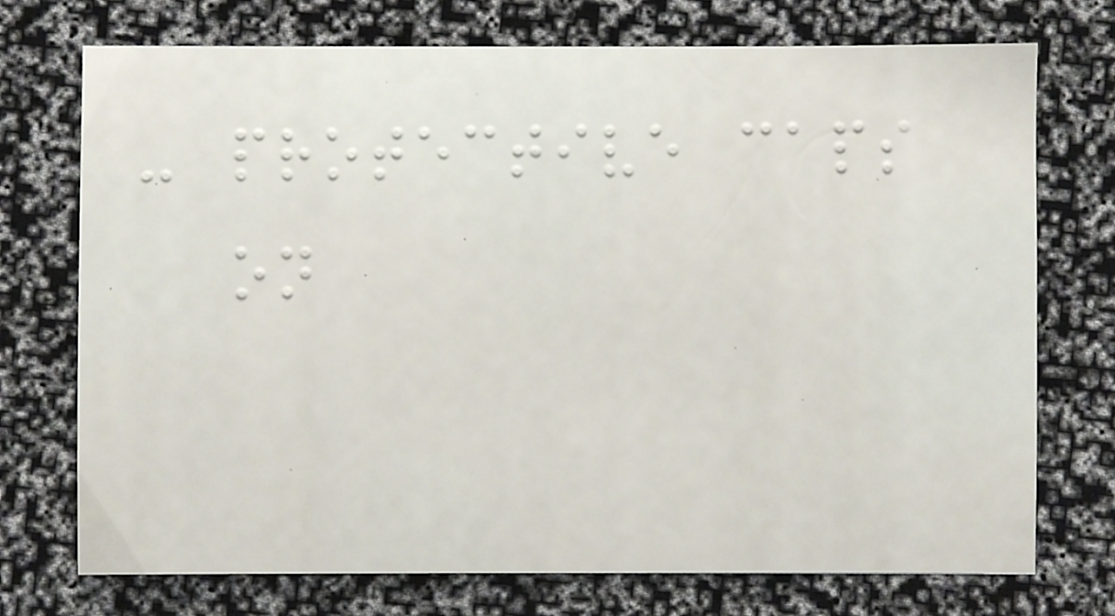- protective caps
on
